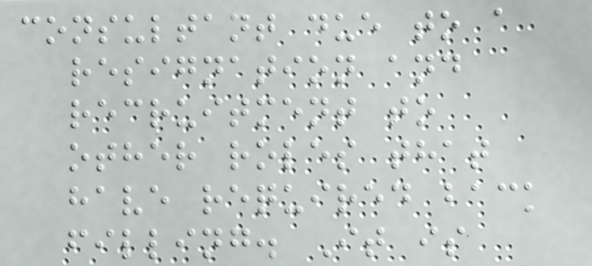consultant due to a
resignation and
recruitment to
other roles that
have required back
filling. It is
